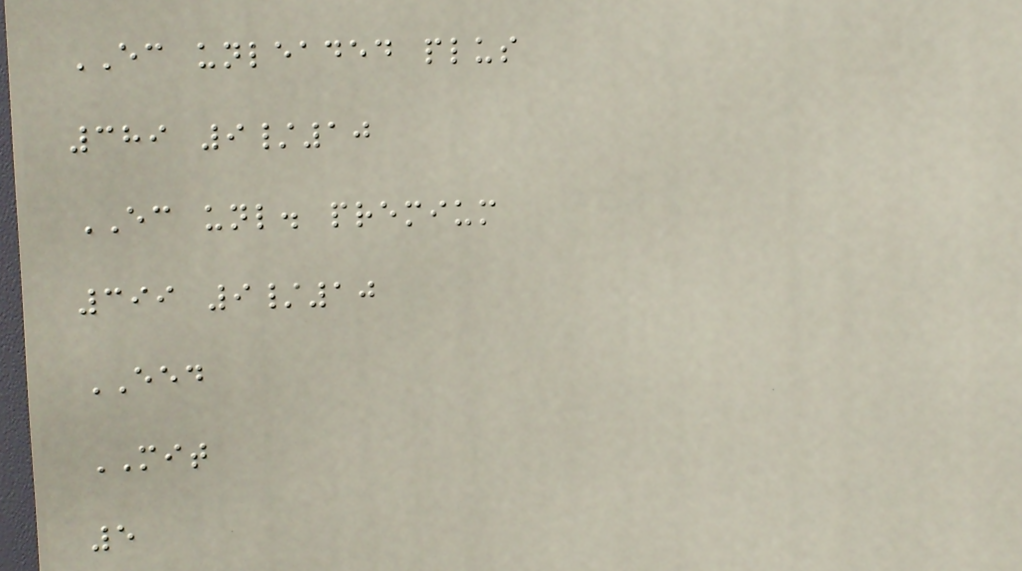EC unleaded plus
389 9/10
EC unl. premium
399 9/10
EED
MIT
5
